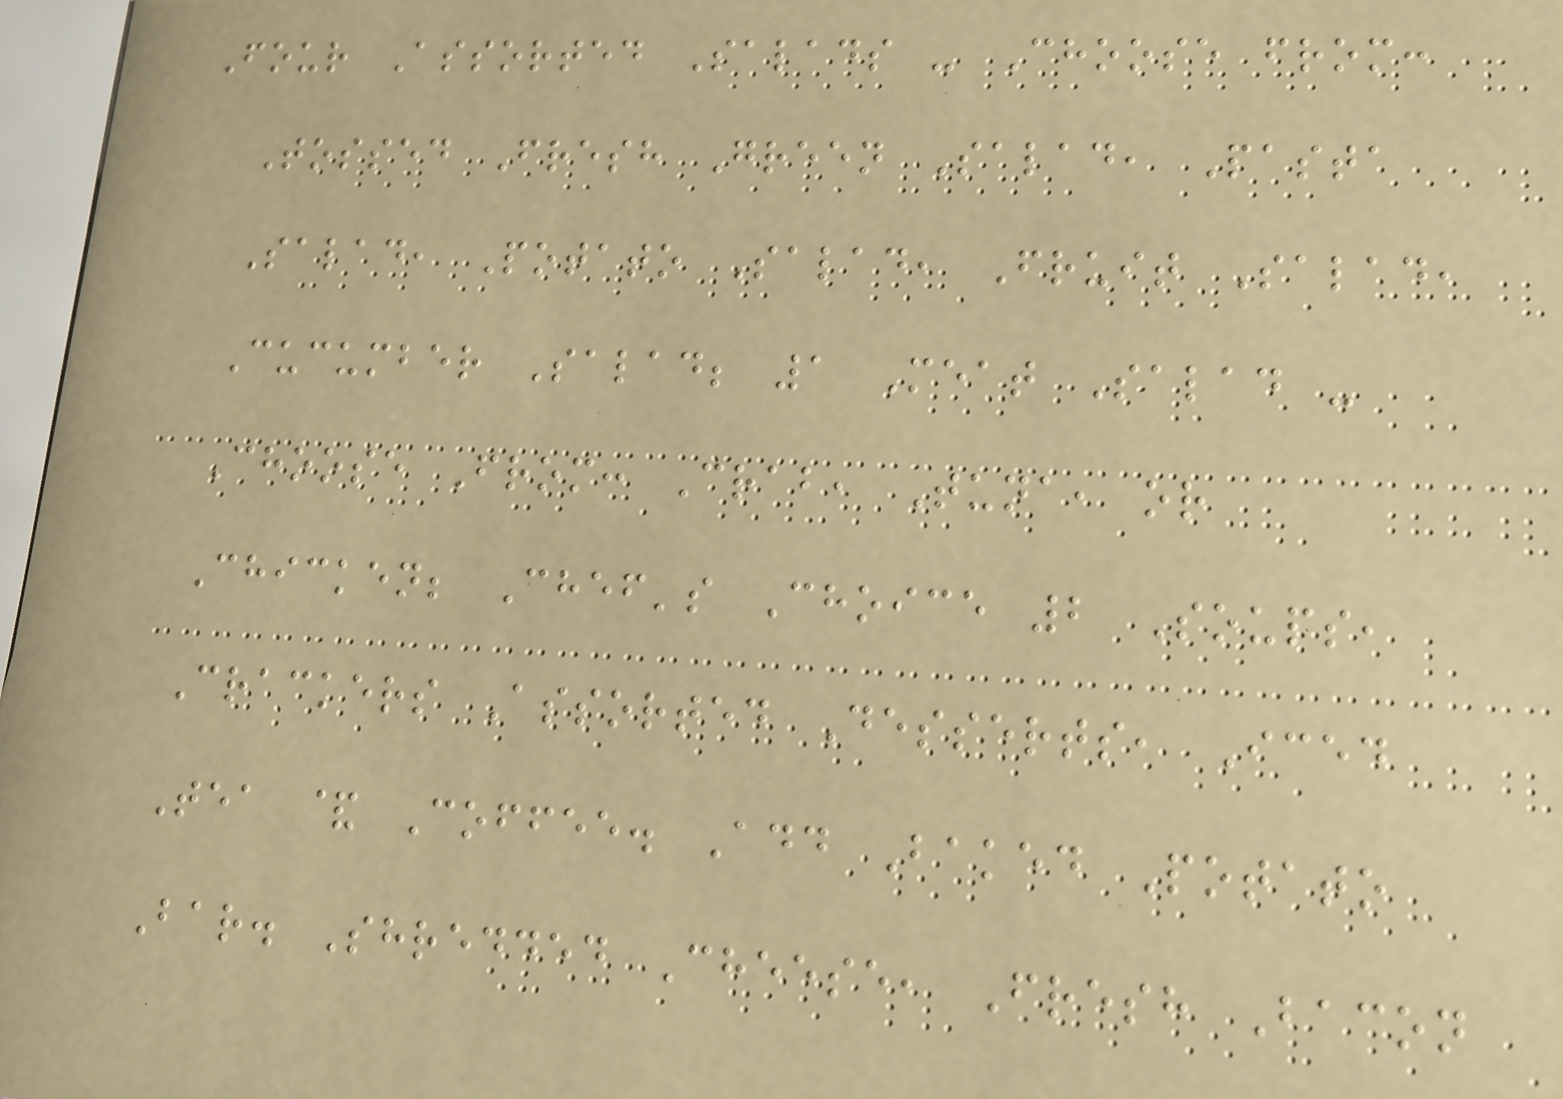Four Assorted Salads - Choose from:
Tossed Fresh Green Salad, Pasta
Salad, Potato Salad, Fruit Salad,
Cucumber Salad; 1 Meat Salad -
Choose From: Crab, Tuna, or
Chicken; Chef's Choice 2 Soups,
Crackers Assorted Desserts, Iced
Tea & Coffee. Add Baked Potato
Bar. Shredded Cheese, Fresh Bacon
